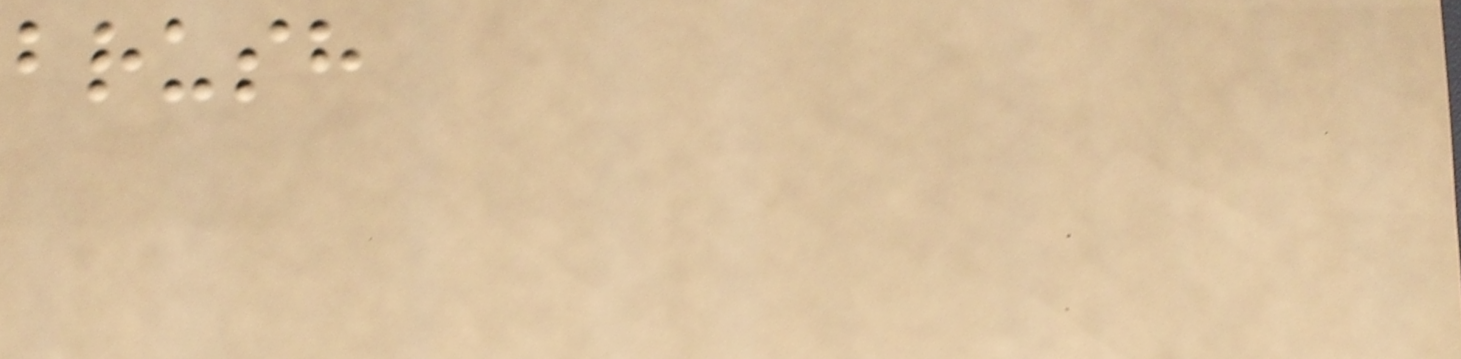brush
